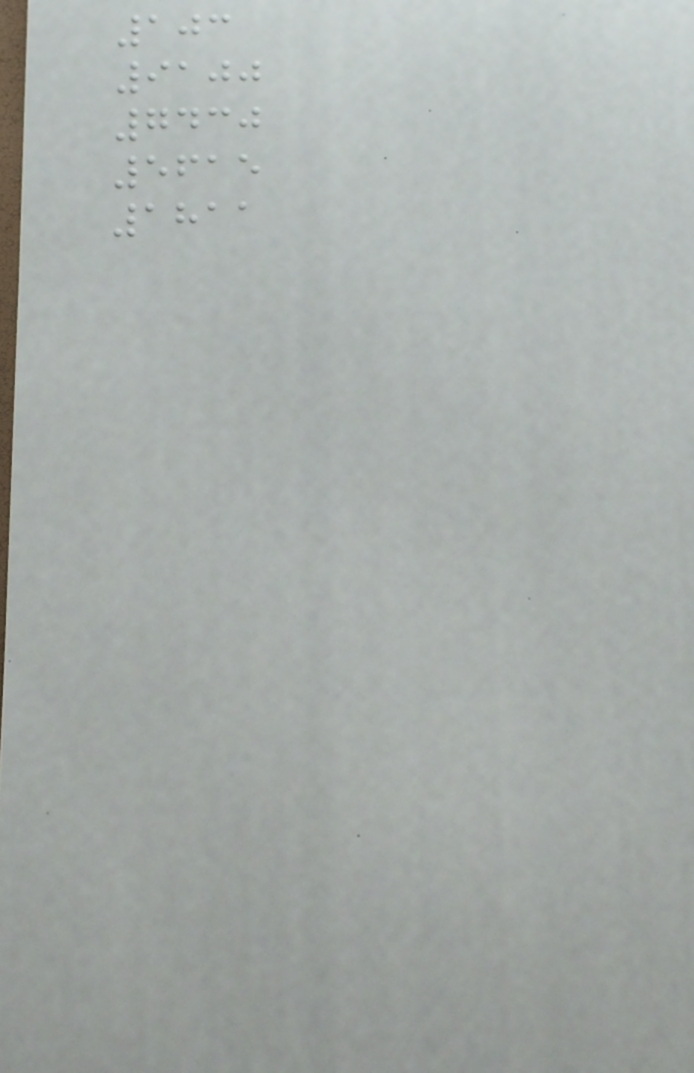103
9100
7430
5615
1811
